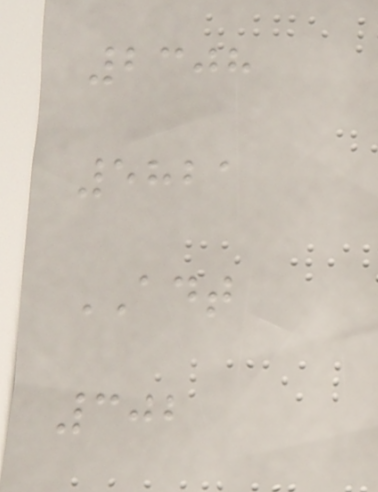2308
5821
ADT
302
